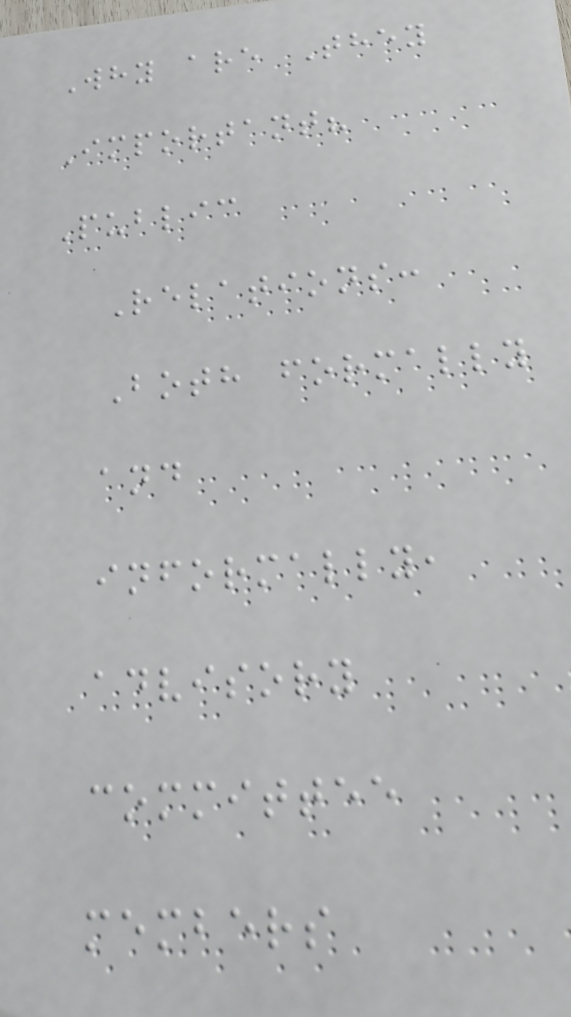Why are They
Important?
Public
Relations:
Both formally
and
informally,
advisory
committee
members
